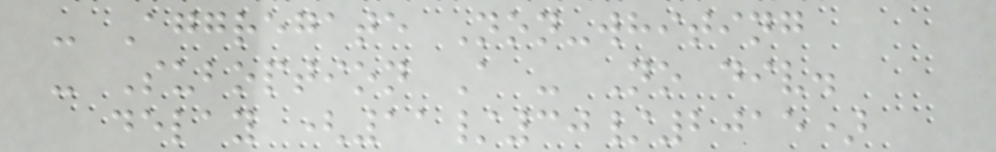- Aggregate Non-whiting
- Suboption A - No div.
delay (11/30/2015)
